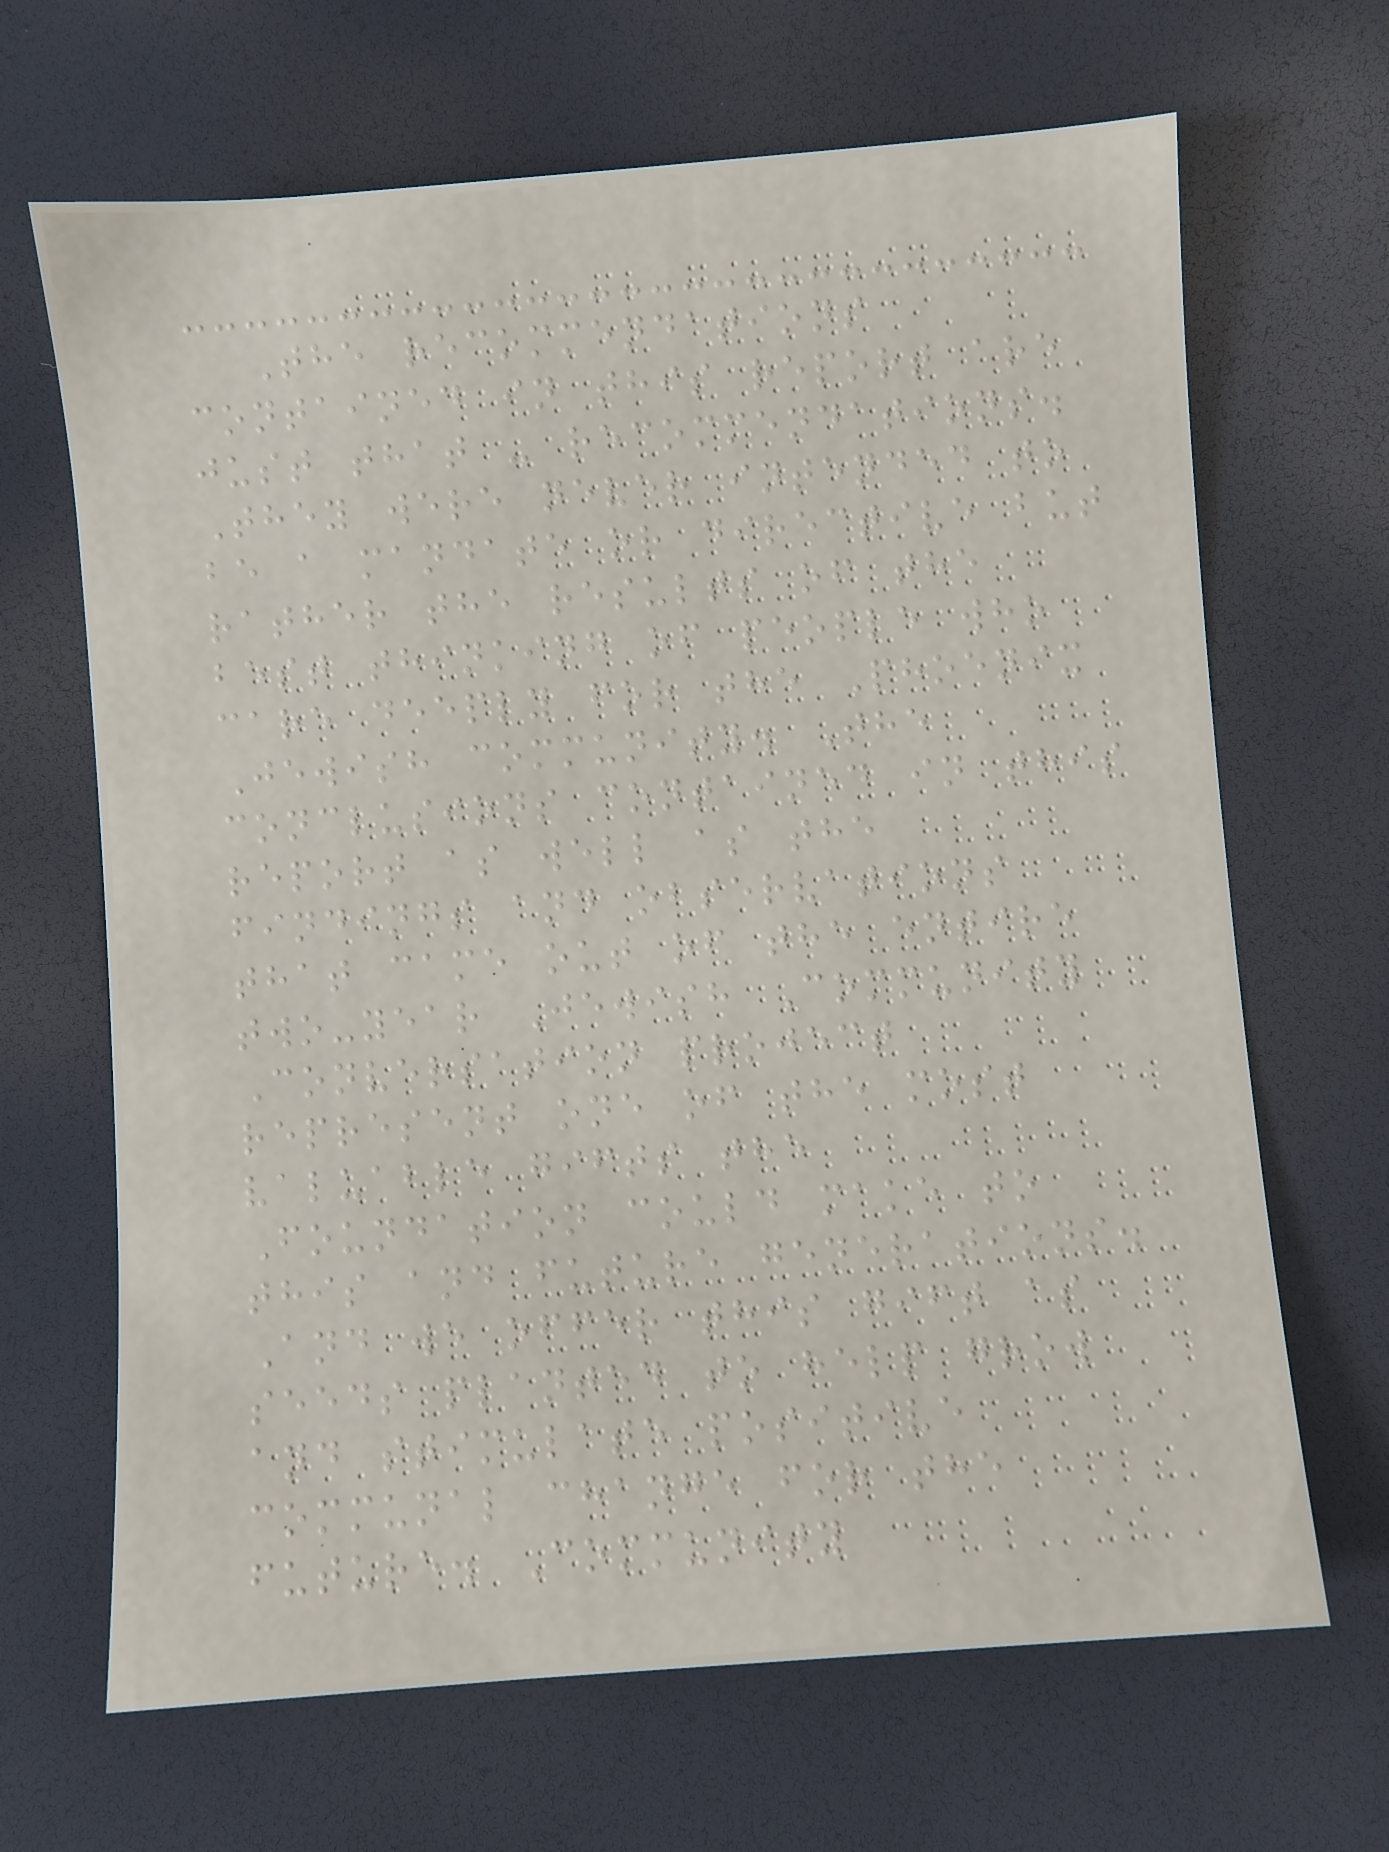The recommendations
contained in this report are
just that - recommendations.
They were never intended to
be a mandate or directive but
rather the results of the
best thinking of people who
care deeply for the Phoenix
Jewish community. The
conclusions contained in this
report as well as the
findings and observations
that came out of the entire
two-year Jewish Community
Conversation project
represent one of the most
valuable gifts the
Foundation could make to
this and future generations.
And we offer this gift as
seeds planted to help grow
and stimulate positive
communal change for the
future. Community
